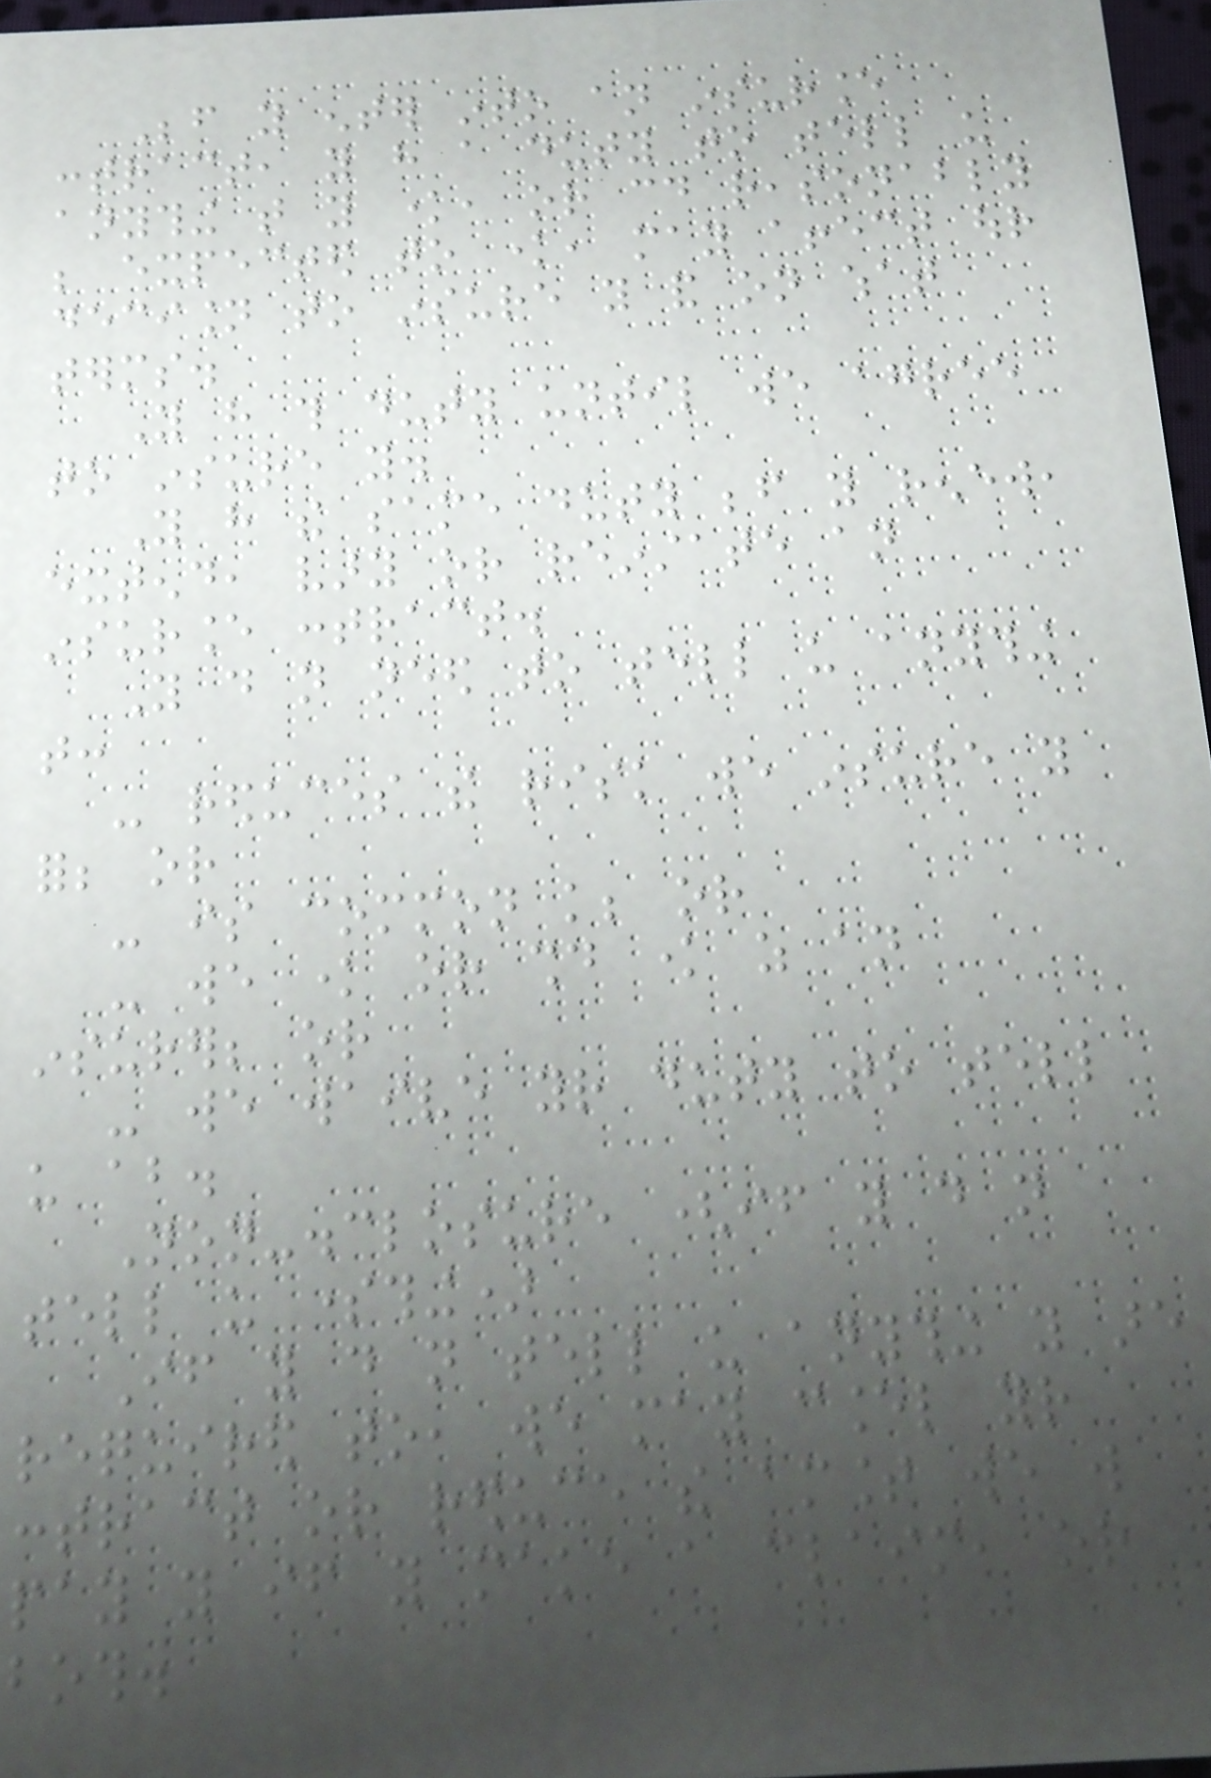Before you enter into an insurance
contract, you have a duty to tell us
anything that you know, or could reasonably
be expected to know, may affect our
decision to insure you and on what
terms.
You have this duty until we agree
to insure you.
You have the same duty before you renew,
extend, vary or reinstate an
insurance contract.
You do not need to tell us anything
that:
- reduces the risk we insure you
for; or
- is common knowledge; or
- we know or should know as an
insurer; or
- we waive your duty to tell
us about.
Non-disclosure (if you do not
tell us something)
If you do not tell us anything you are
required to, we may cancel your
contract or reduce the amount we will
pay you if you make a claim, or
both.
